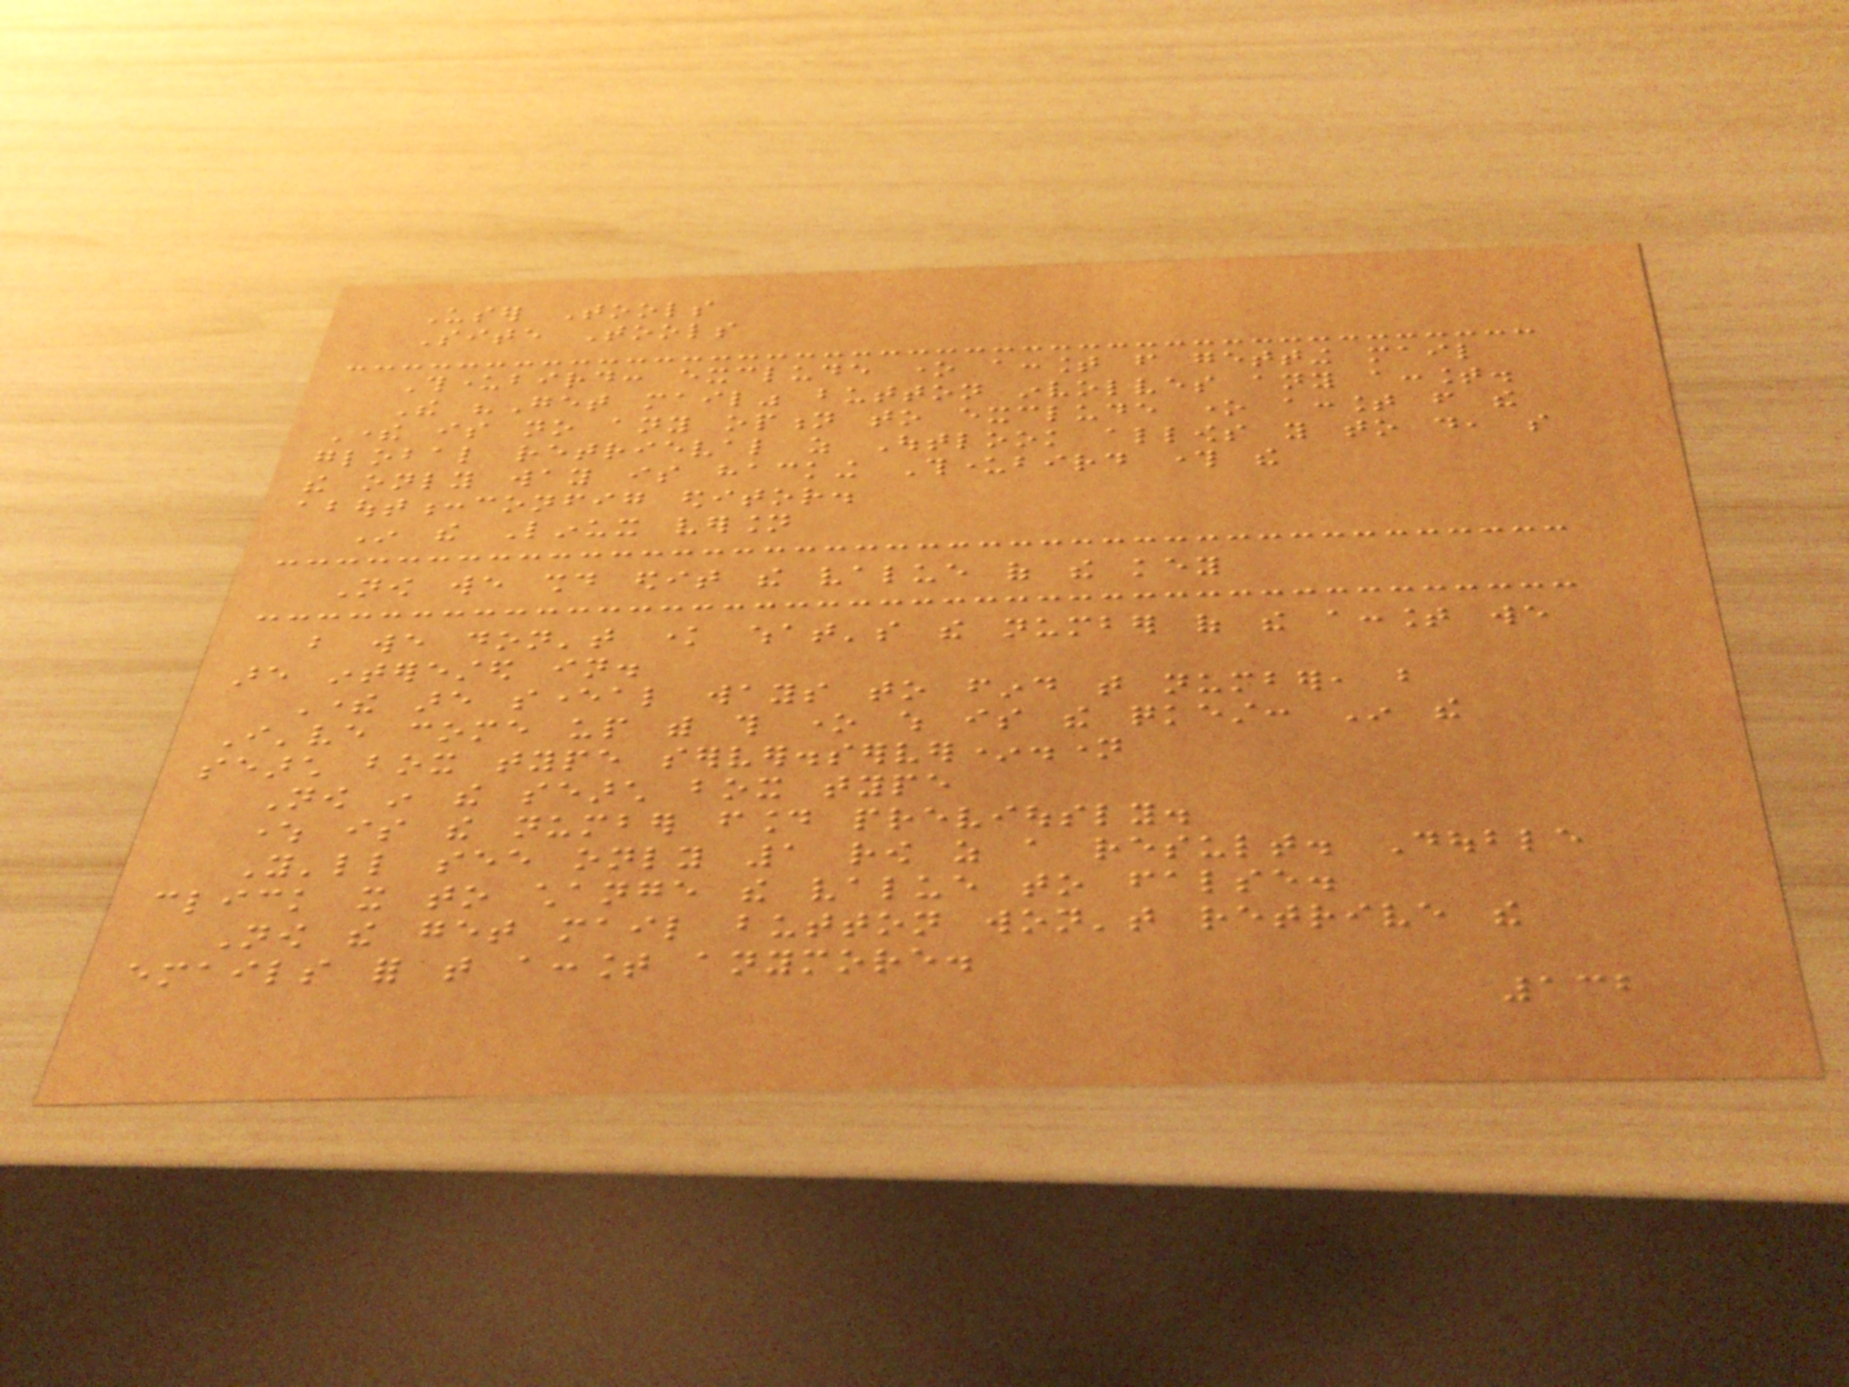User Tools
Site Tools
Thunderbird: exclude one account from getting mail
The "Get mail" button involves any account.
There is no any option to exclude one account from the
global retrieval as Outlook allows you to do, so
the only way is hacking Thunderbird through the
about:config editor.
In the Linux version
Now we should edit the value of the key
but we don't know what's the number of the account we
are interested in.
There are several ways to find that number, but
I've come up with this one which is the quickest: In the
search box type server.server*.name
Now in the search box type
where is the number found previously.
You'll see only 1 row as a result. Double
click it to change the value to false.
Now the get mail button won't retrive the
emails for that account anymore.
132
